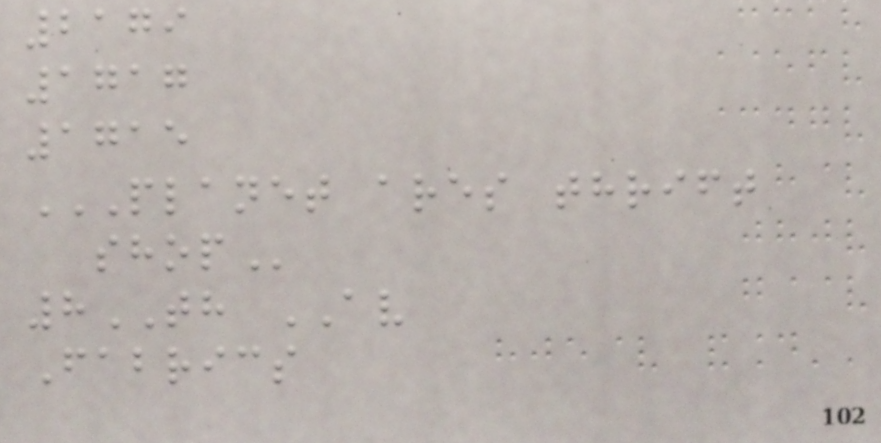2179
1717
1715
PLANET ARES THRIFT
SHOP
8TH AV
Fabrics
